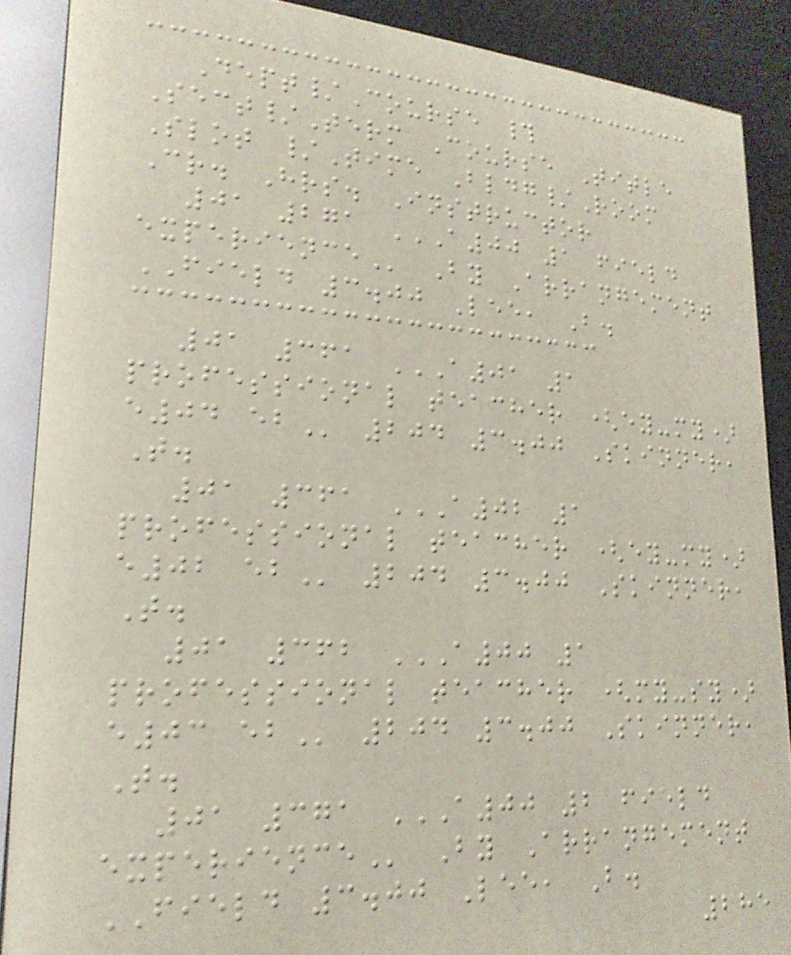Dept/Course #
Sect/Term Course Title
Slot /Time Bldg/Room
Cr. Hrs. Instructor
01 271 A00 1 FIELD
EXPERIENCE By Arrangement
FIELD 3.00 Lee, B.
01 361 A01 1
PROFESSIONAL TEACHER (EY-MY)
E04 EB 204 3.00 Skinner,
T.
01 361 A02 1
PROFESSIONAL TEACHER (EY-MY)
E02 EB 204 3.00 Skinner,
T.
01 362 A00 1
PROFESSIONAL TEACHER (MY-SY)
E03 EB 204 3.00 Skinner,
T.
01 371 A00 2 FIELD
EXPERIENCE By Arrangement
FIELD 3.00 Lee, B.
285
